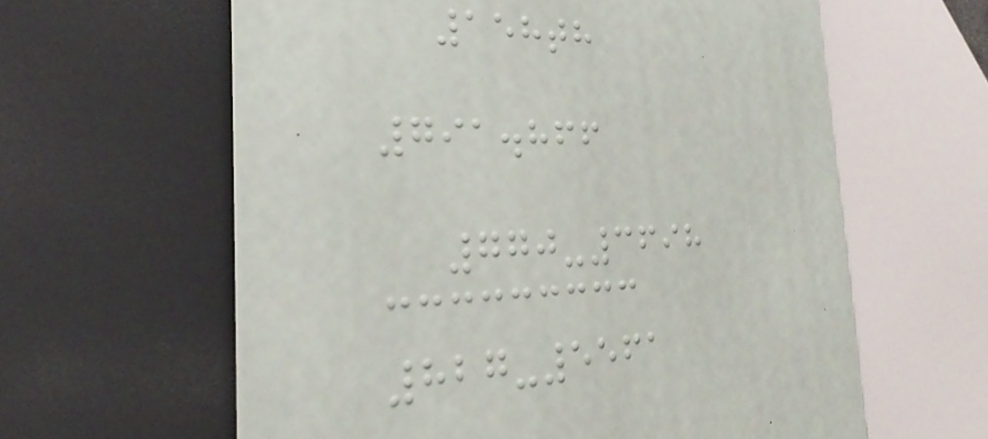158th
791.866
770-3698
827-5561
